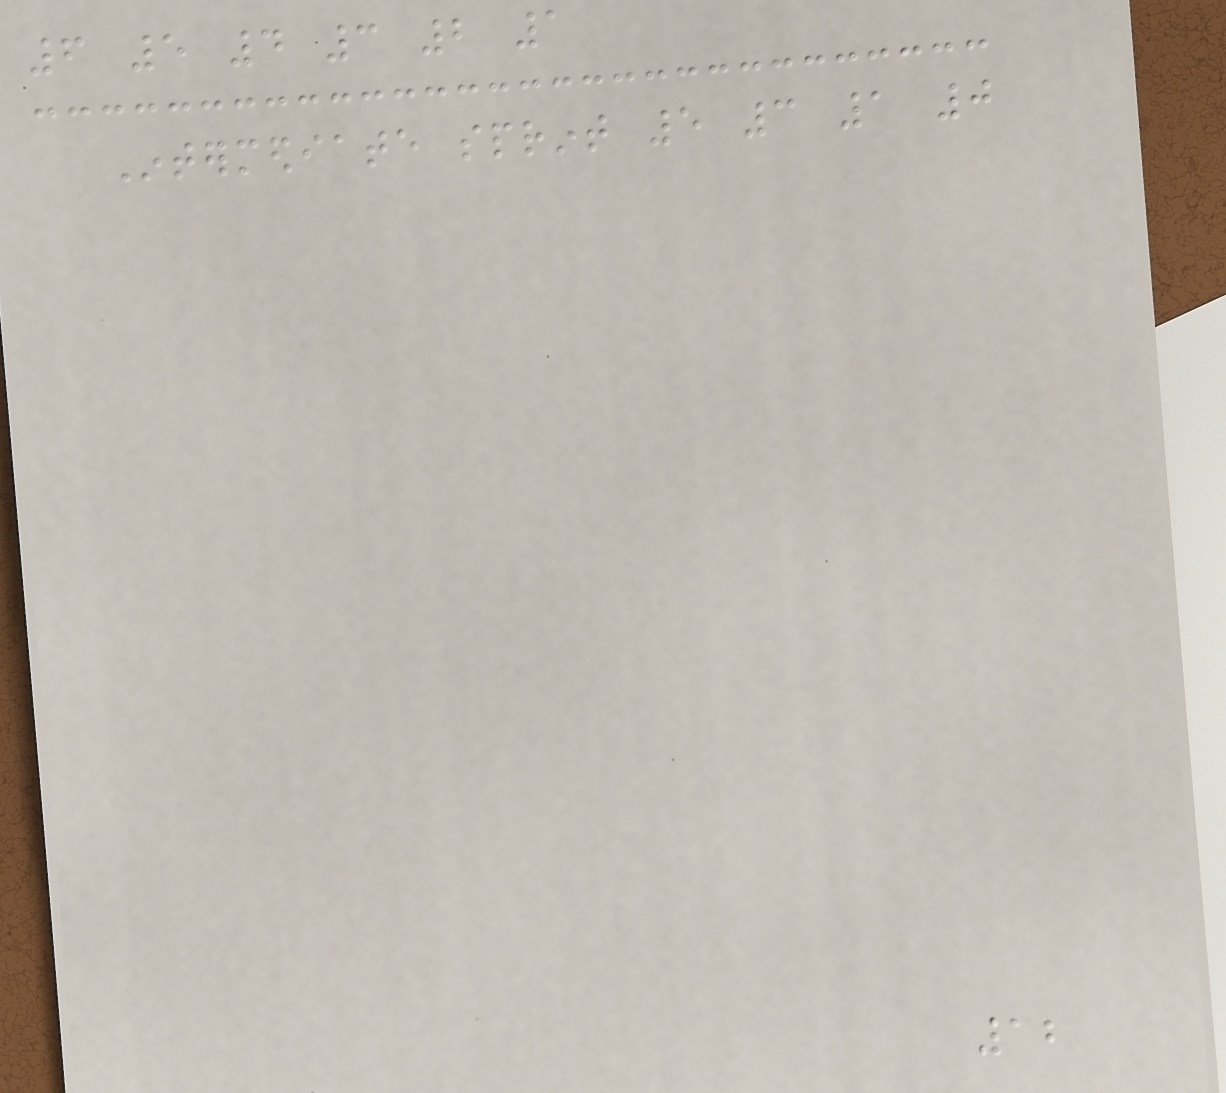6 5 4 3 2 1
Intermediate sprint 5 3 1 0
12
